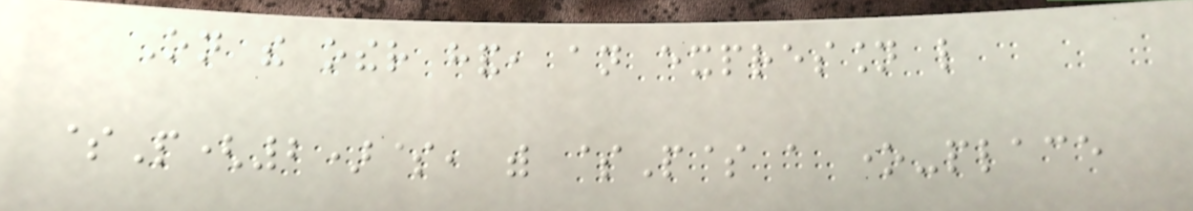On the other hand, an expression like
$P(2)$, with $P$ a one-place
